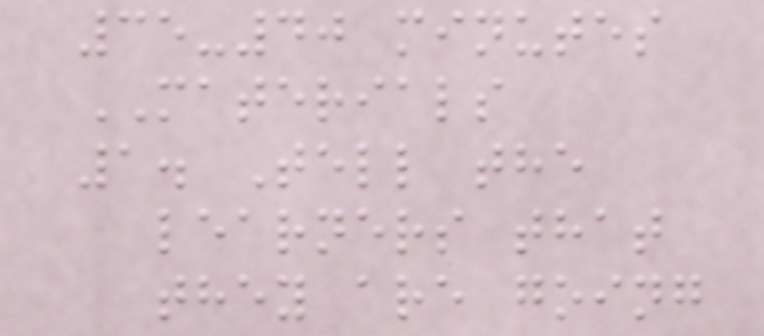35-40 minutes
MATERIALS
1. Tell the
learners that
they are going
